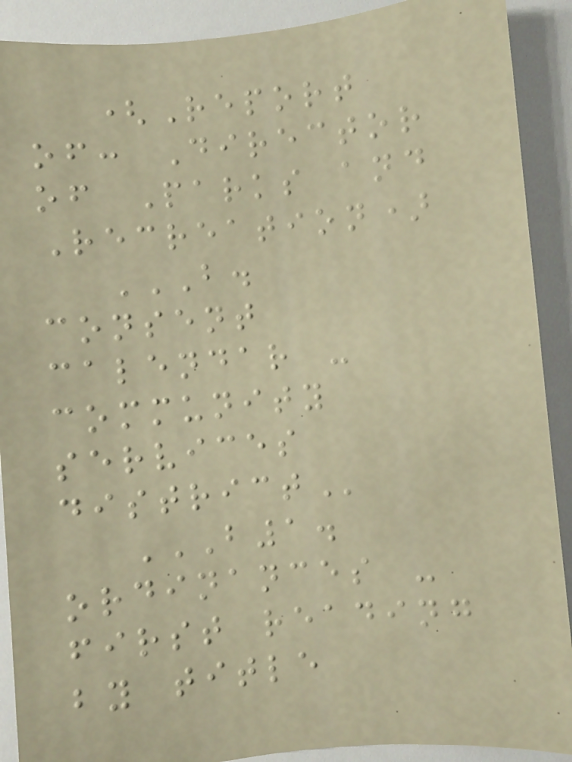(Report
of: Director
of Parks and
Recreation)
B.
CONSENT
CALENDAR -
COMMUNITY
SERVICES
DISTRICT
B1.
ORDINANCES -
FIRST READING
BY TITLE
